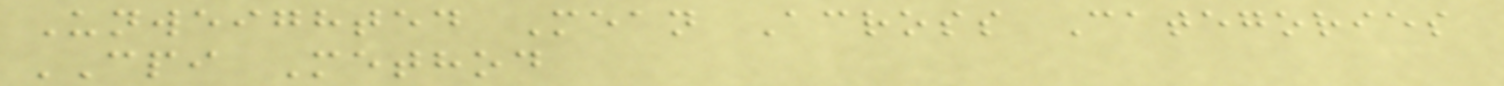Unweighted Mean Across Categories
CPI Method
